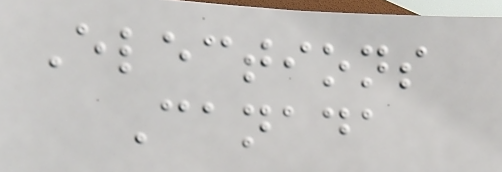Elections
Canada
